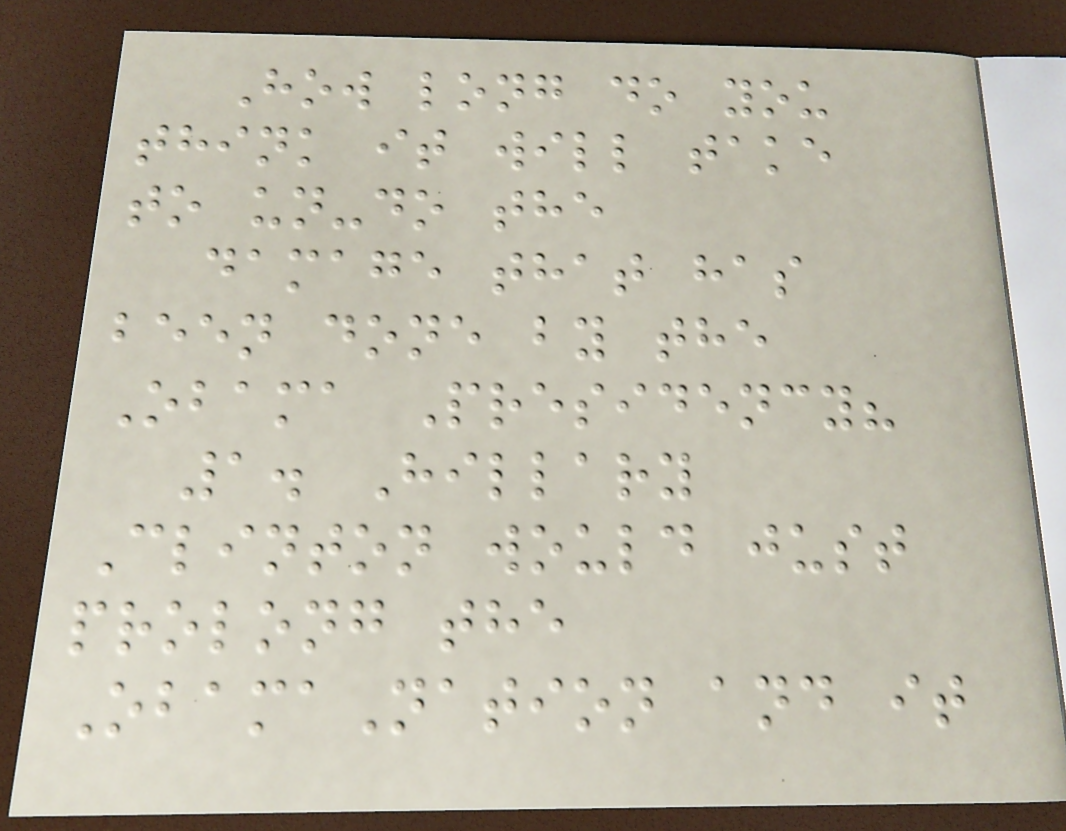How long do you
think it will take
to un-do the
damage that has
been done by the
Obama Presidency?
1. Hillary
Clinton would just
prolong the
ObamaNation and it
